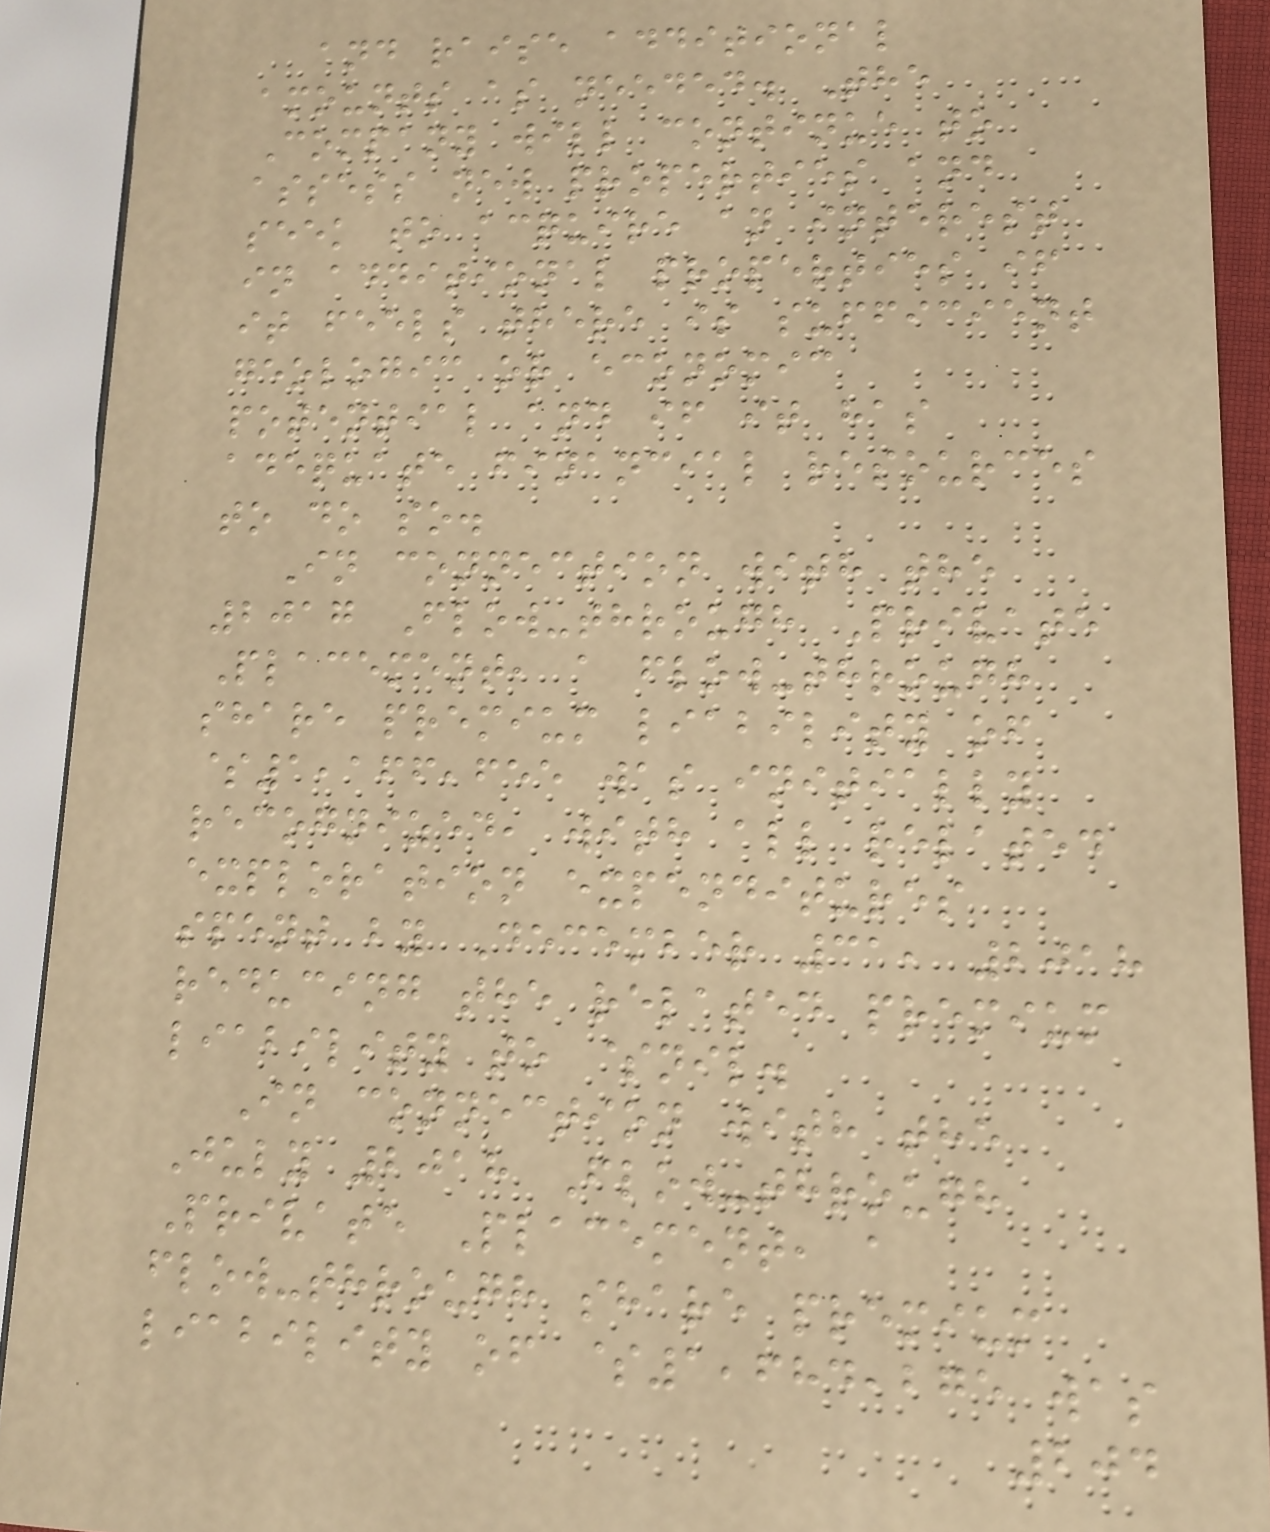and raise additional
amounts as needed. The
Company will continue to
assess new properties and
seek to acquire an interest
in additional properties if
it feels there is sufficient
geologic or economic
potential and if it has
adequate financial resources
to do so.
In connection with the
2017 Flow-through Private
Placement, a flow-through
share premium liability of
$1,166,655 was initially
recognized, with all related
exploration expenditures
spent by December 31, 2018
reducing the related premium
liability to $nil.
In connection with the
July 2018 Flow-through
Private Placement, a
flow-through share premium
liability of $1,684,275 was
204
